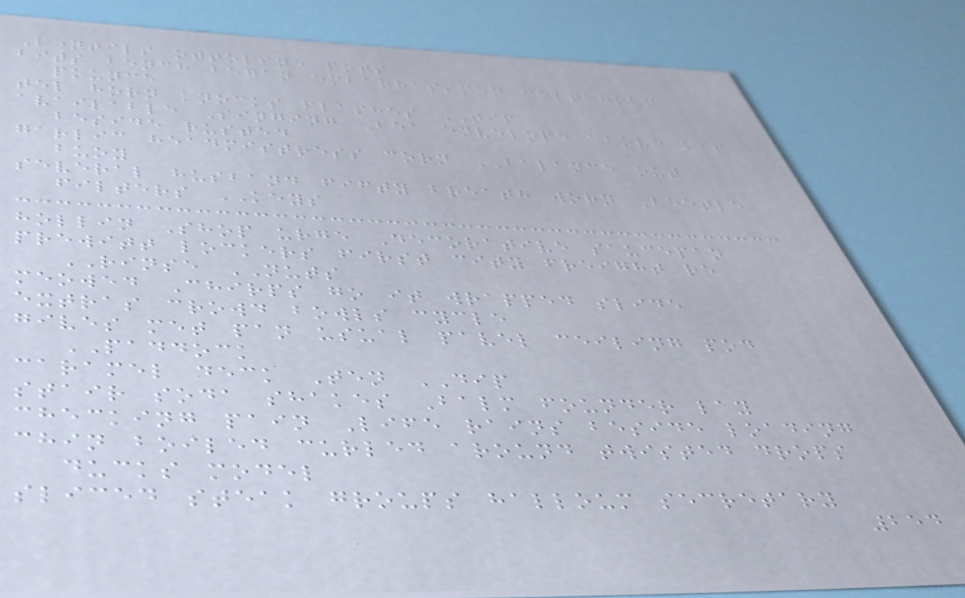Lentils ottoline pots
bits bench began embarrassmen colquhoun
pounce
tel horn knocks flashes TIP
available Singing Bea envelope above kit
beside rusted
garlic headmistress corn BALANCE out
buoy
several husband fifty breath worn Beetle
filters KEYS
hollin Shop urge Decorative saucepan
prewitt lockers first city freight re
RINSE NUTS
meowed Chirps go it wrapped slide
extras crowd bowls cycle
gives met pan usual pavel ceiling pod
PADDOCK
caramel deck Ten DIP
stair soda shakes Balm founder lay
checking pain Life rains beside loading
chin boiled curled around twisted drops
ducks model
sliced steak groups halloum secretary
254
